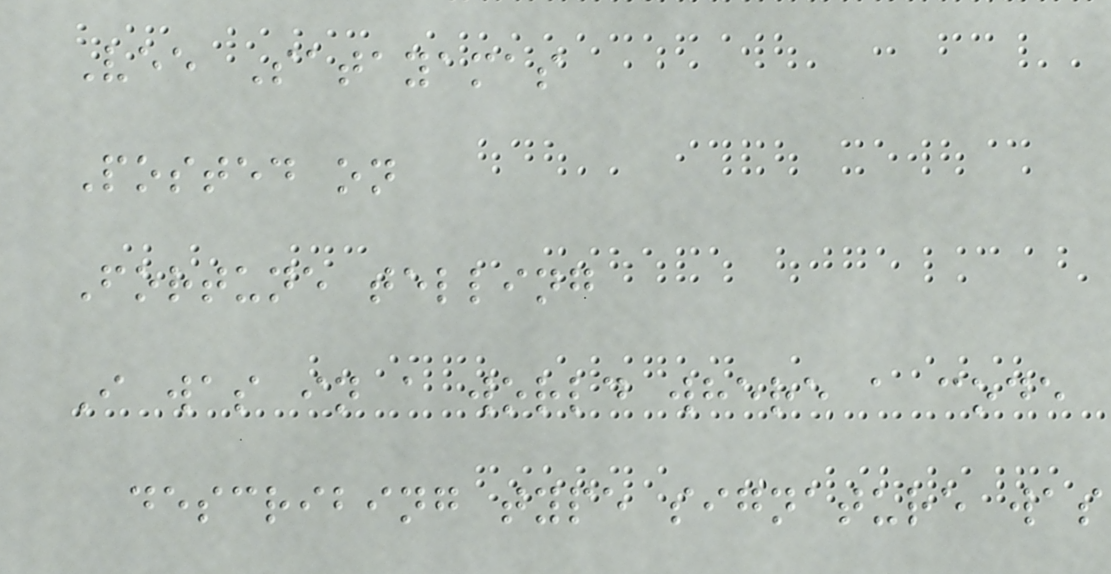Vee Satayamas
Posted on
Fortune telling
I was in a world where a code
describing type signature was
